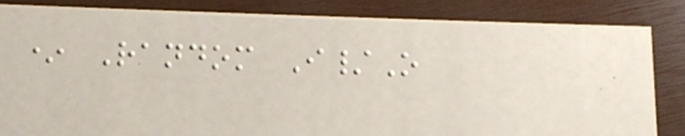* Random I/O
